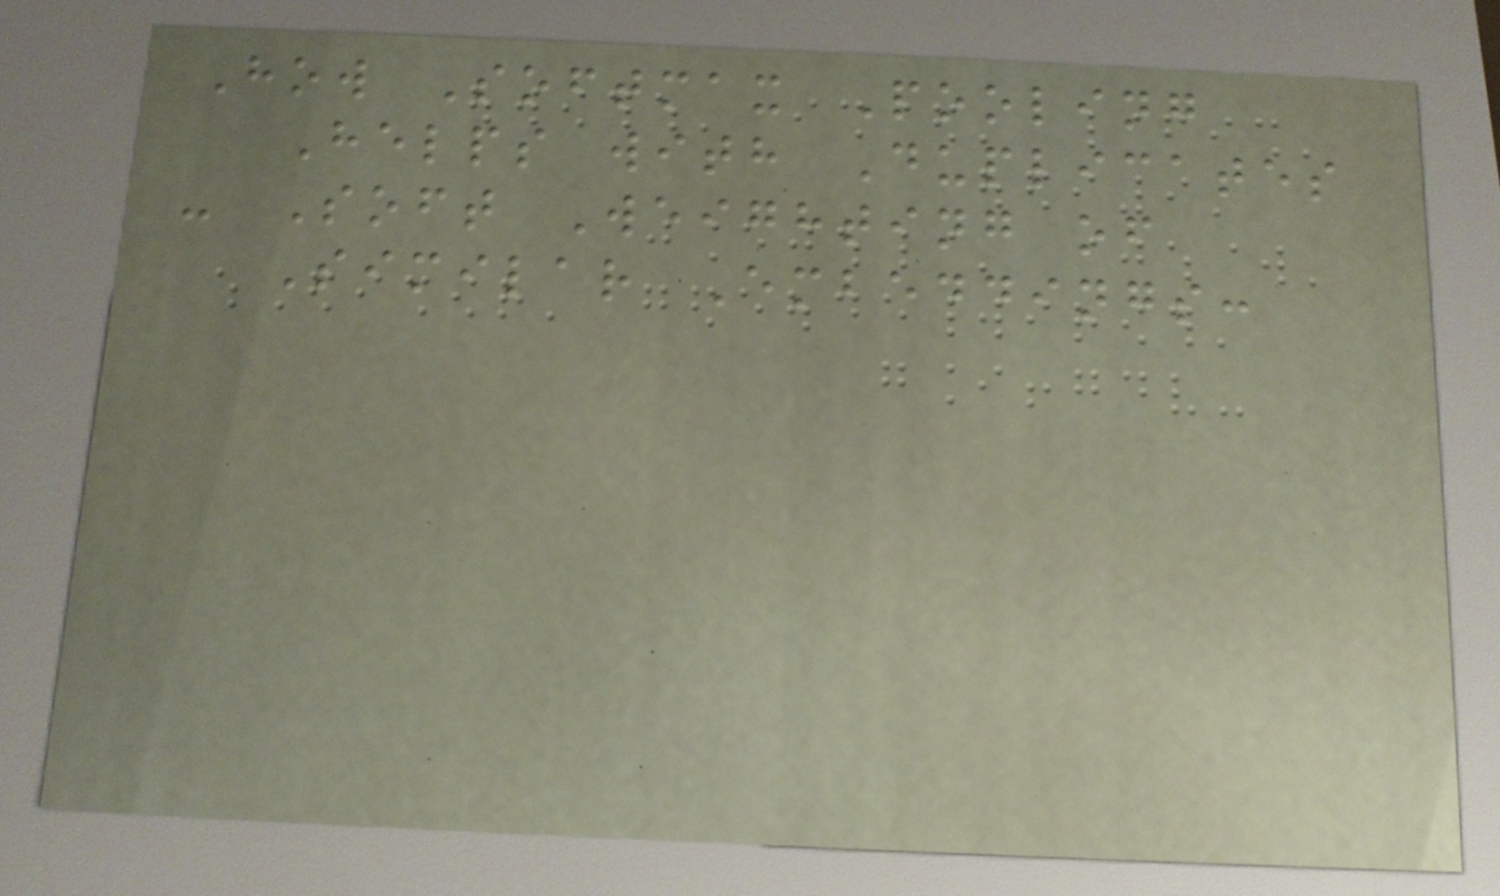How Softmax Pooling
Helps with Duplicates
- Soft Weighting of
Similar Embeddings:
